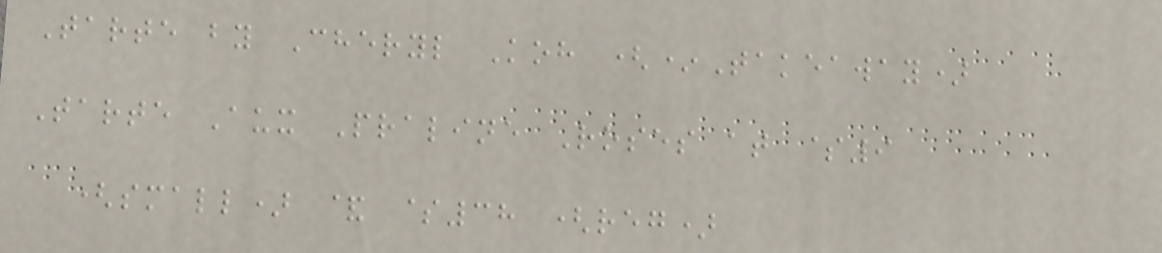Tarte by Cheryl Koh (*Takeaway)
Tarte Aux Praline Roses at $9
(small) & $38 (reg)
